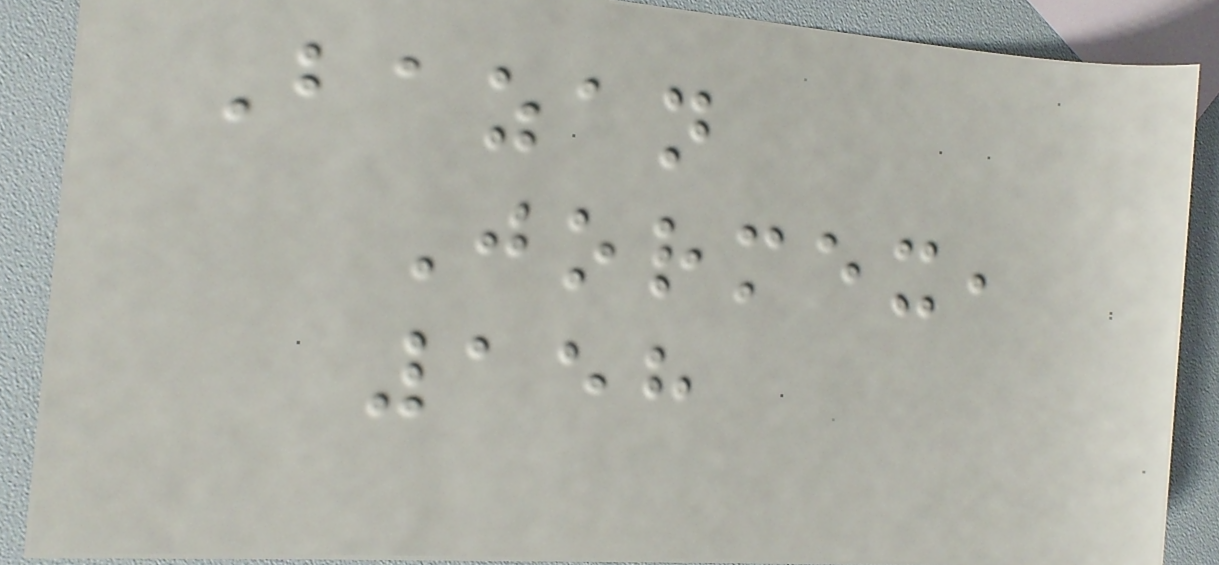Bazan
Jormex,
158
